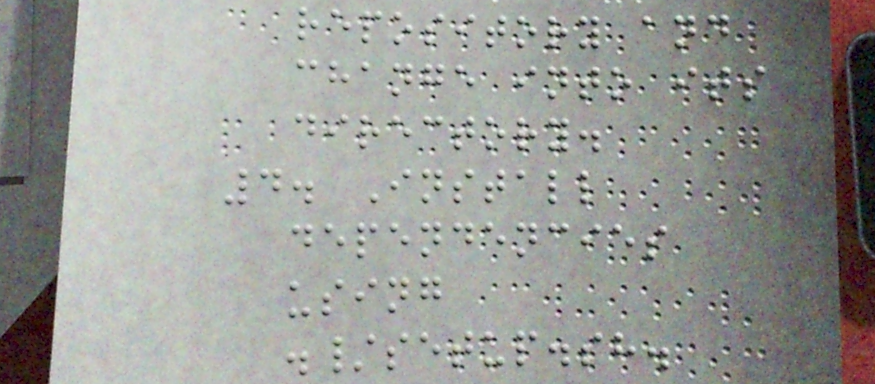repository and
change into its
directory.
4. Install
dependencies
using
./setup.sh.
